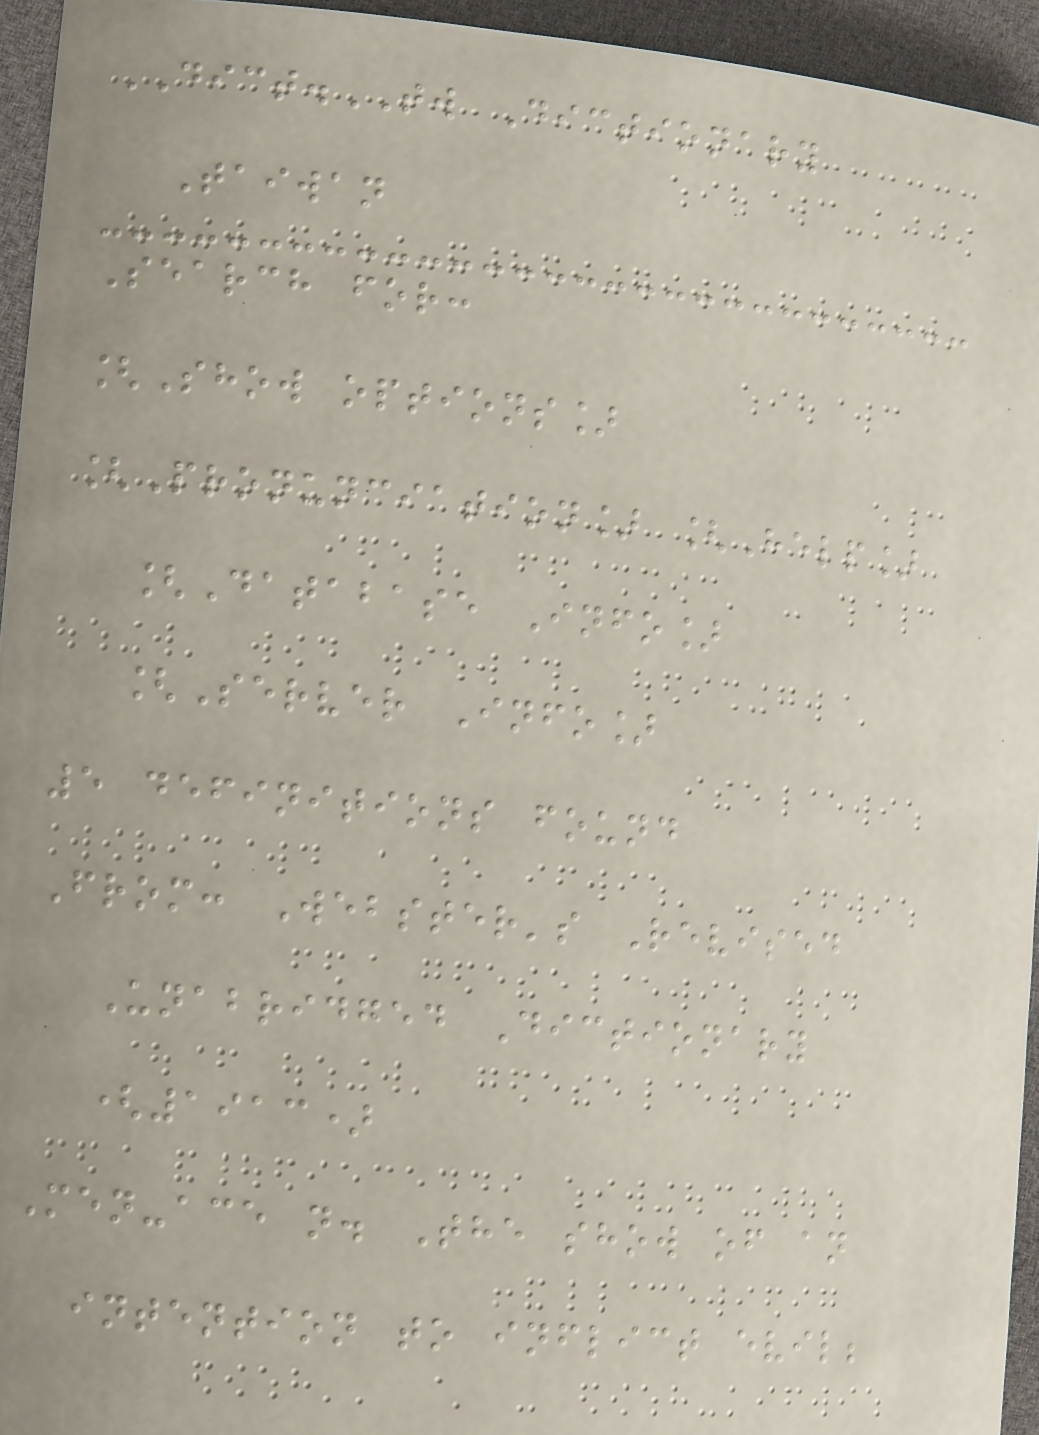DICT.TW Dictionary
Taiwan
Search for:
[Show options]
[Pronunciation] [Help]
[Database Info]
[Server Info]
5 definitions found
From: Webster's Revised
Unabridged Dictionary
(1913)
Men-ace n. The show of an
intention to inflict evil;
